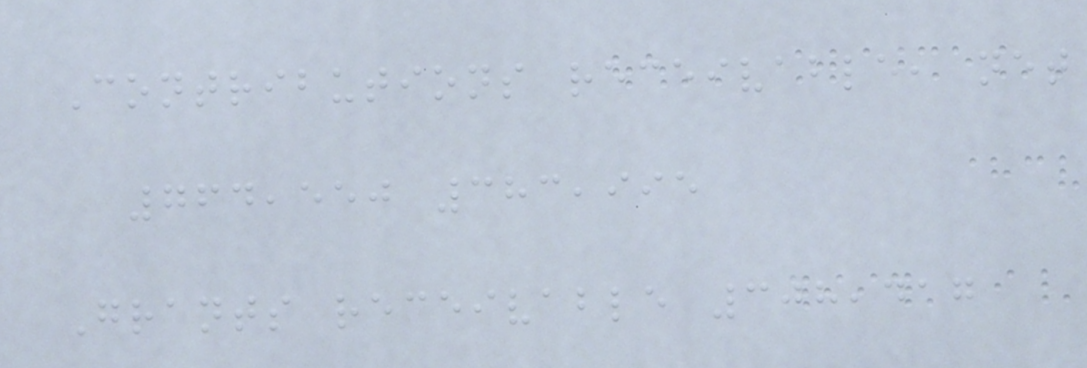Contributions receivable, net
764,550 383,995
Grants receivable 308,417
